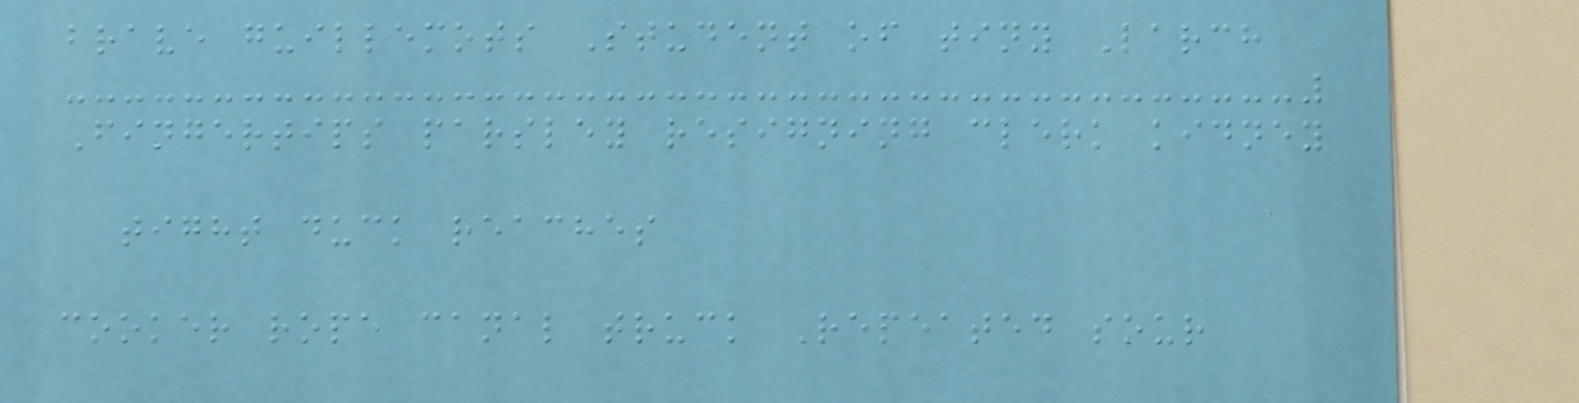brave guillemots Student of tiny Larch
Fingertips parsley resigning clerk kidney
tight duck reaches
cooker rope canal truck Repeated sour
